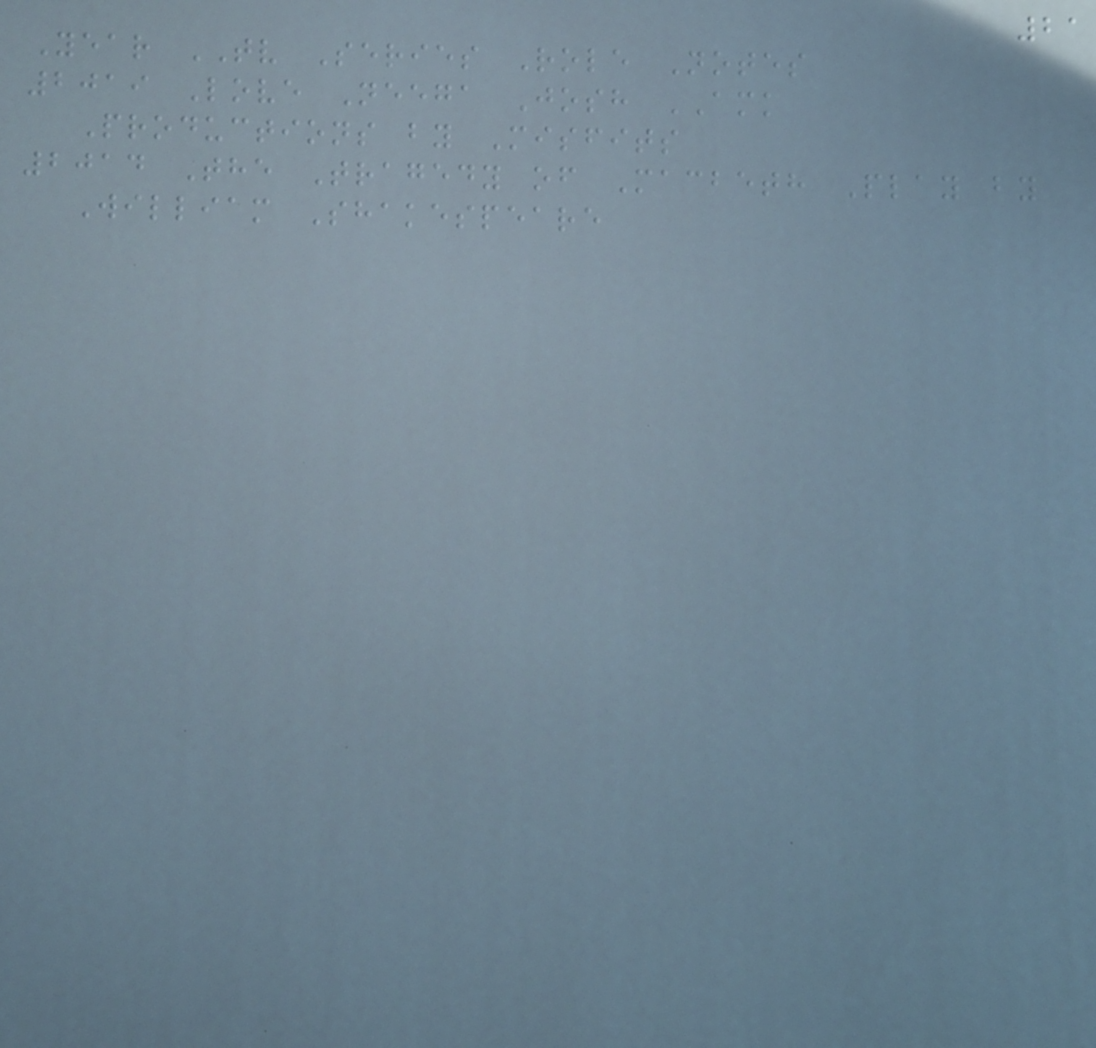21
Year TV Series Role Notes
2019 Love Neega Josh AMK
Productions by Misfits
2014 The Tragedy of Macbeth Play by
William Shakespeare
